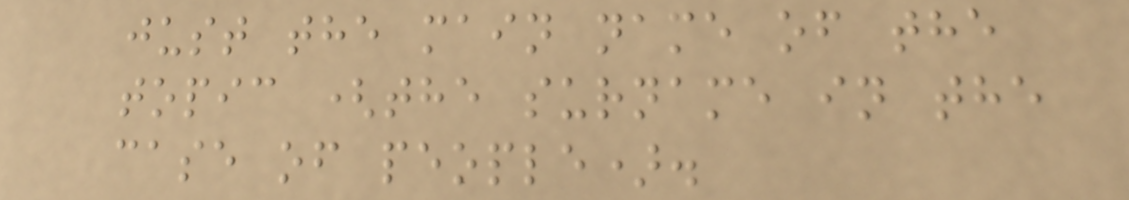just the main name of the
topic (the surname in the
case of people).
